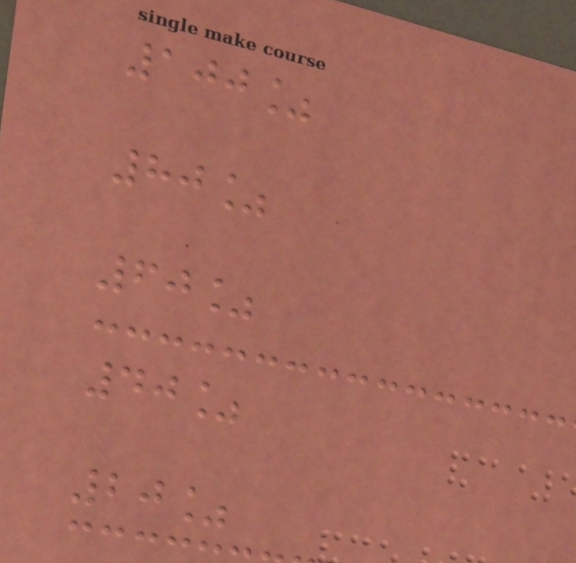100%
80%
60%
40%
20%
